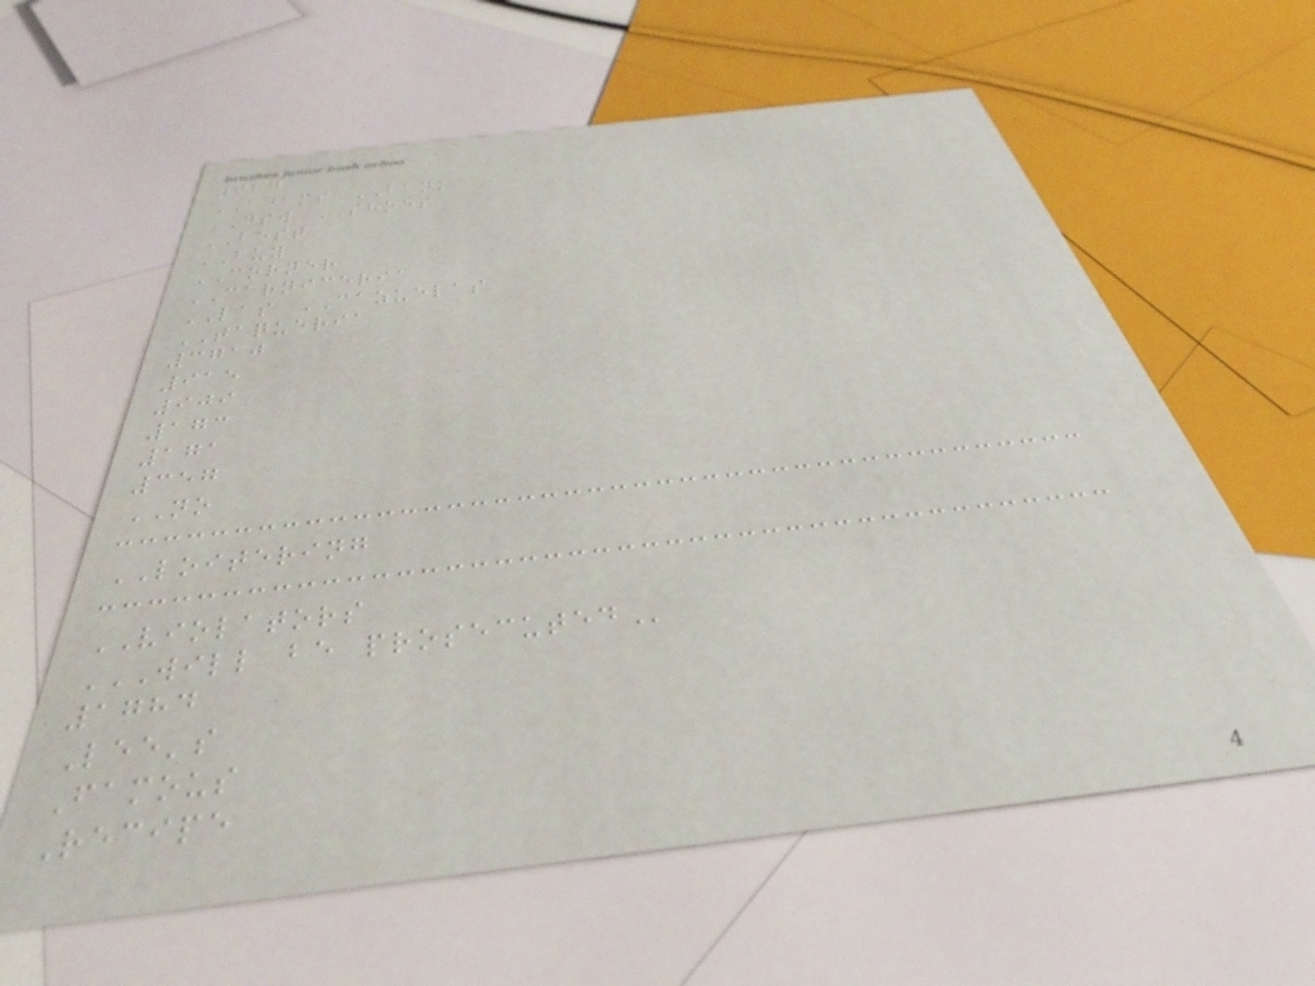924
ADAMS BANK
DSW SHOES
BEST
BUY
CORNER
CARNICERIA
LAS CAZUELAS
TAQUERIA
3710
915
909
173
171
357
NO
LOITERING
VIOLATORS
WILL BE PROSECUTED
1784
Lee's
Famous
Recipe
